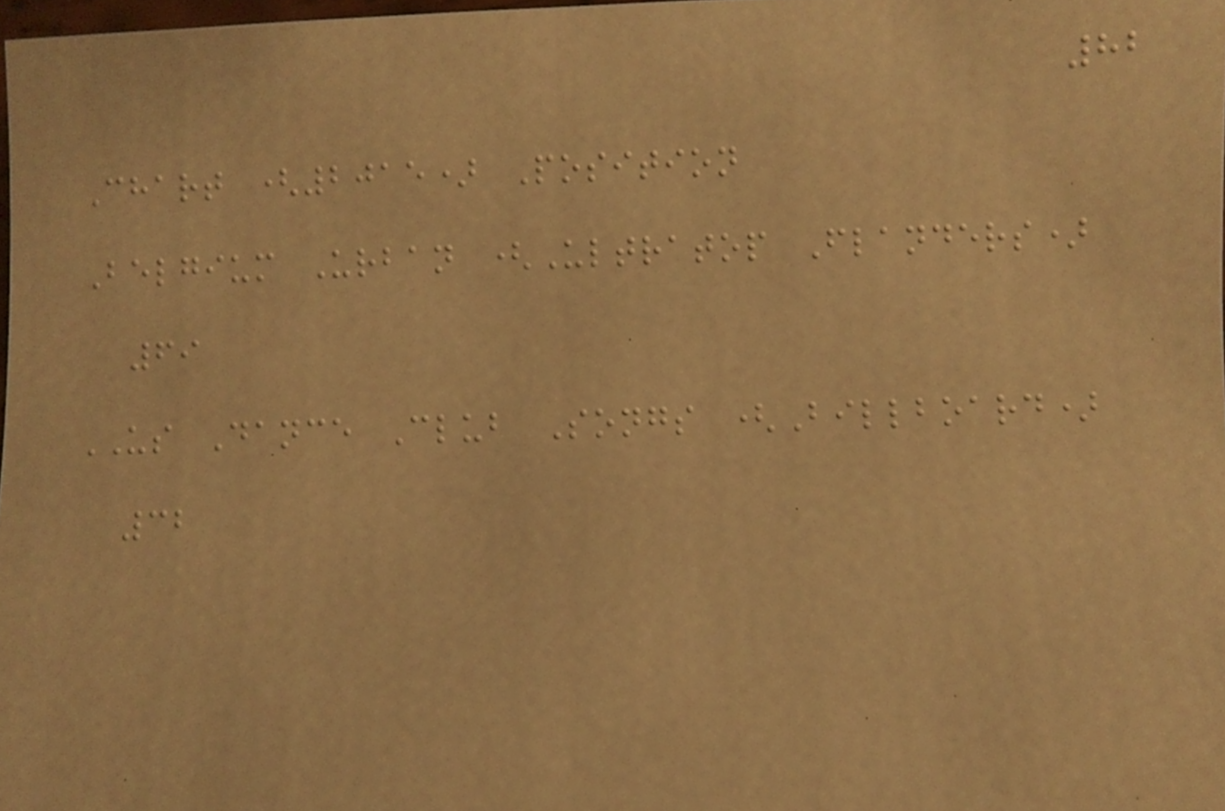82
Chart (2015) Position
Belgium Urban (Ultratop Flanders)
69
US Dance Club Songs (Billboard)
32
